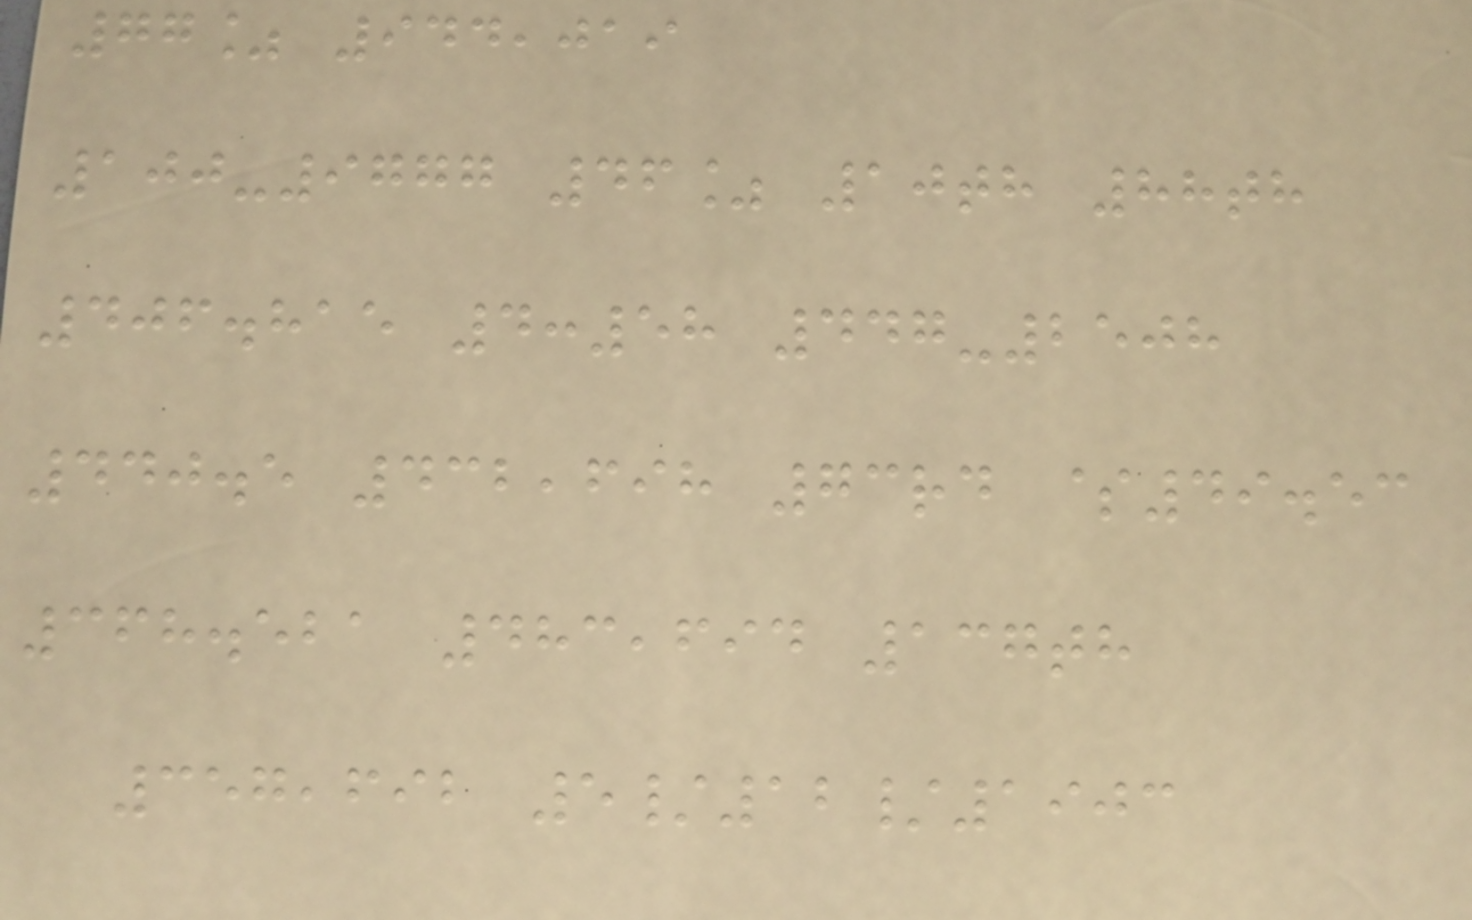77% 944,019
100-9777 46% 10th 88th
406.815 4:58 447-2508
440.5 432,698 73rd $49.53
368.521 483,694 137th
357,692 5/12/1903
